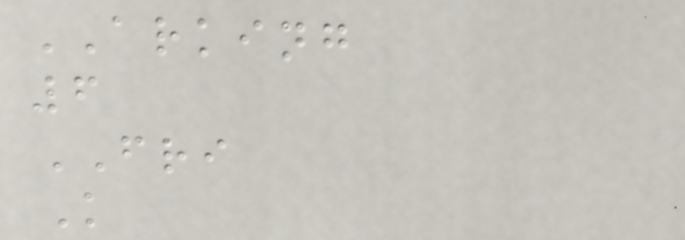ARKING
6
FRI
K
